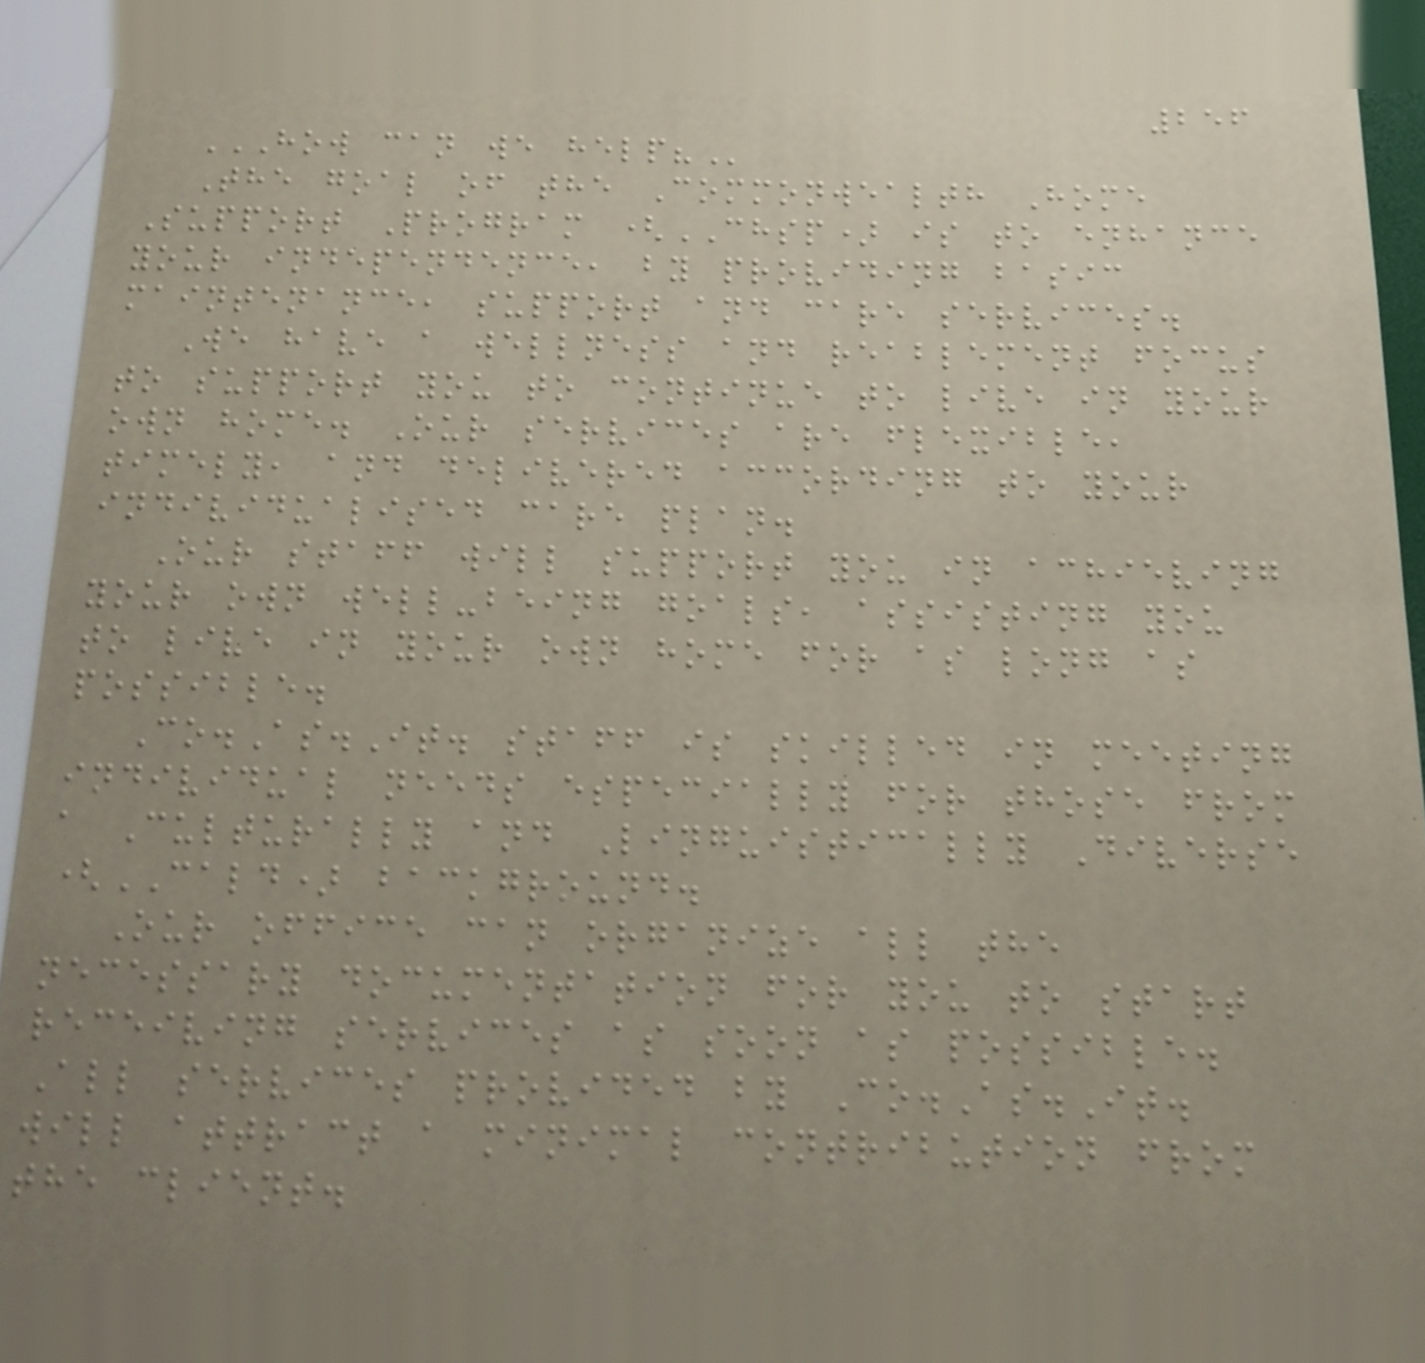256
HOW CAN WE HELP?
The goal of the Commonwealth Home
Support Program (CHSP) is to enhance
your independence, by providing basic
maintenance, support and care services.
We have a wellness and reablement focus
to support you to continue to live in your
own home. Our services are flexible,
timely, and delivered according to your
individualised care plan.
Our staff will support you in achieving
your own well-being goals, assisting you
to live in your own home for as long as
possible.
Co.As.It. staff is skilled in meeting
individual needs especially for those from
a Culturally and Linguistically Diverse
(CALD) background.
Our office can organize all the
necessary documentation for you to start
receiving services as soon as possible.
All services provided by Co.As.It.
will attract a minimal contribution from
the client.
